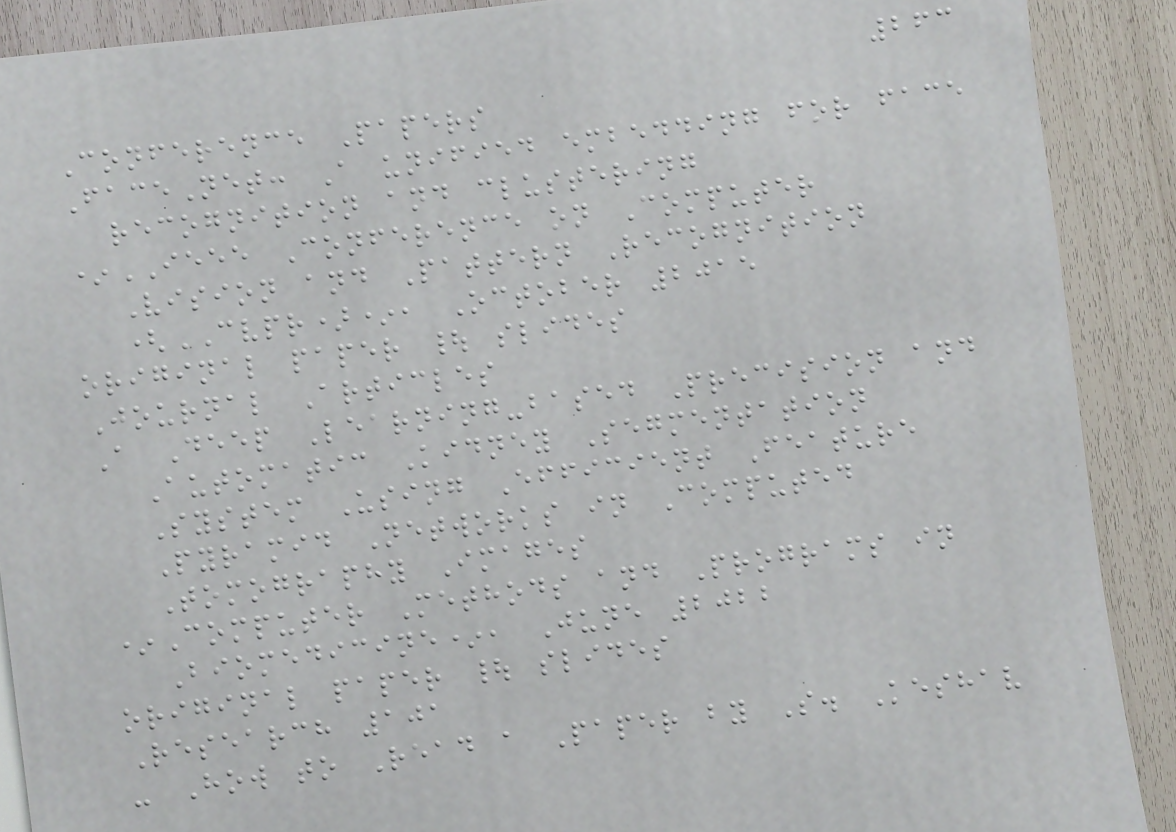263
Conference Papers
FaceNet: A unified embedding for face
recognition and clustering
*IEEE Conference on Computer
Vision and Pattern Recognition
(CVPR)*, October 2015
original paper | slides
Journal Articles
A Deep Learning-based Precision and
Automatic Kidney Segmentation
System Using Efficient Feature
Pyramid Networks in Computed
Tomography Images
*Computer Methods and Programs in
Biomedicine*, June 2022
original paper | slides
Research 101
- How to Read a Paper by S. Keshav
